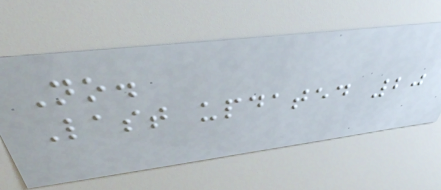No.
Last updated 20
